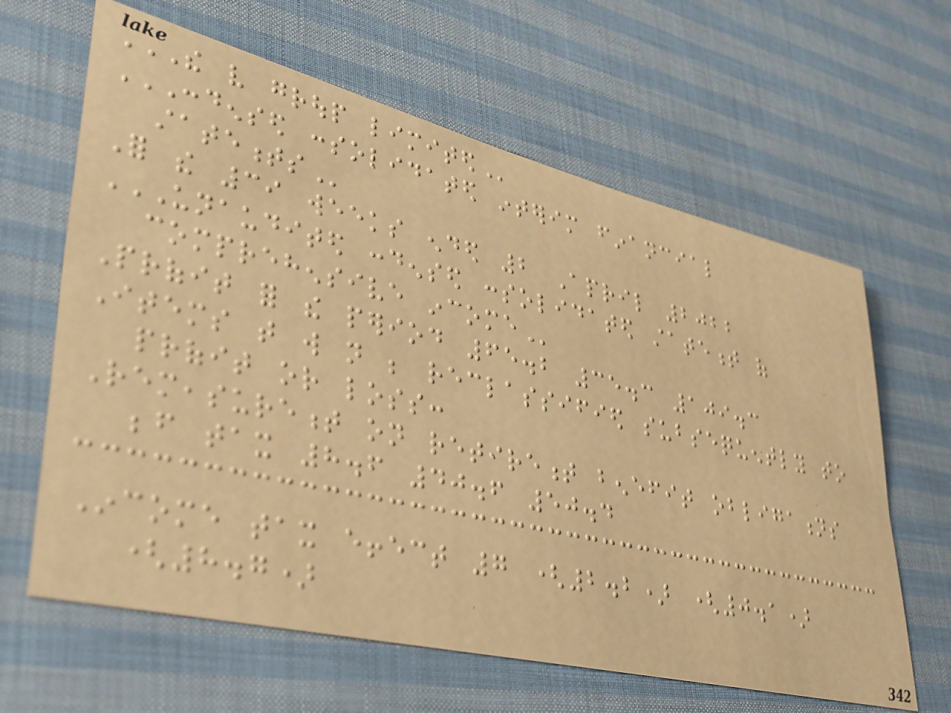THE VERY GROUP LIMITED
CONDENSED CONSOLIDATED INTERIM FINANCIAL
STATEMENTS
For the 39 weeks ended 2 April 2022
UNAUDITED CONDENSED CONSOLIDATED STATEMENT OF
COMPREHENSIVE INCOME
Profit for the period 65.2 35.3 109.3
Items that will not be reclassified subsequently to
profit or loss:
Remeasurement on retirement benefit obligations
before tax 8.6 40.6 50.4
Income tax effect 7 (2.2) (0.1)
(8.7)
